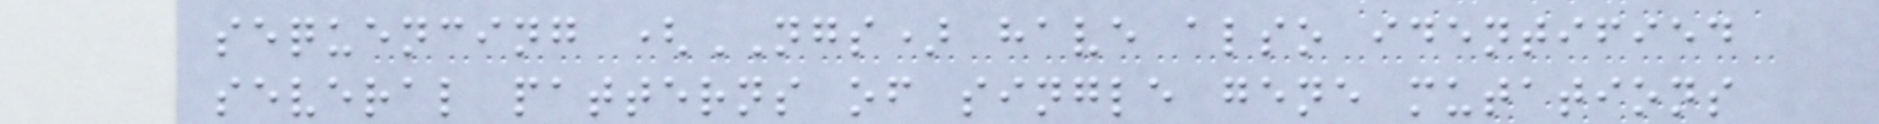sequencing (NGS) have also identified
several patterns of single gene mutations
